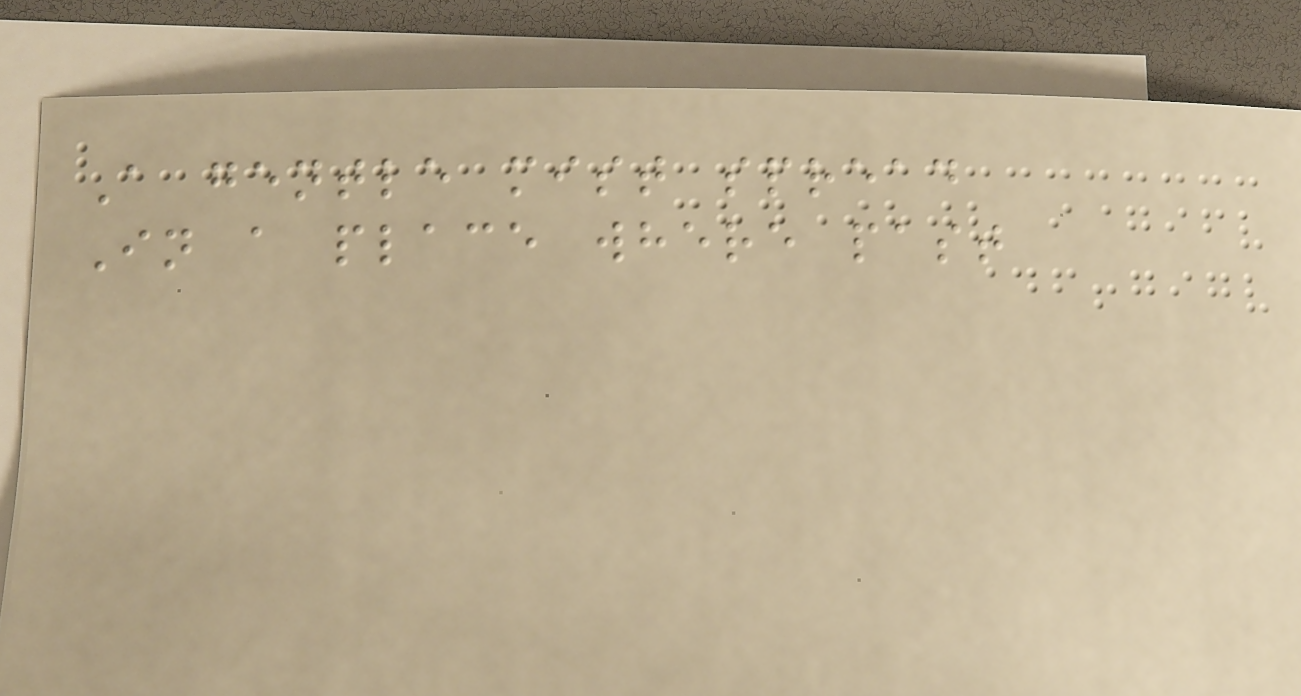A gentle mist spread
In a place where past
